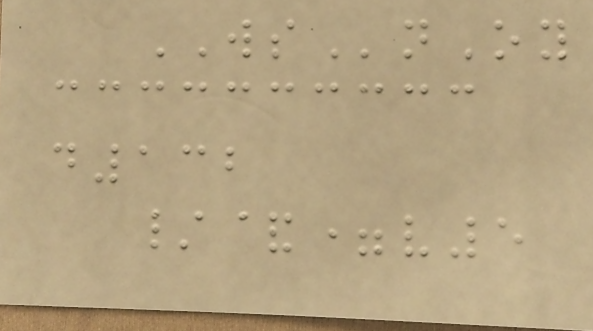WSnOy
d132
/&=v5
